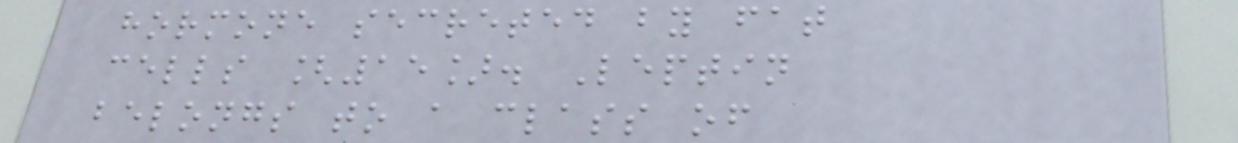hormone secreted by fat
cells [15]. Leptin
belongs to a class of
